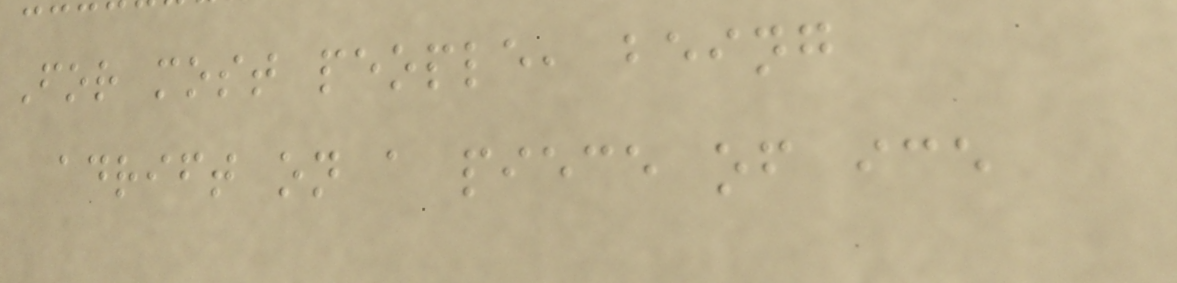For most people, being
adrift on a piece of ice
